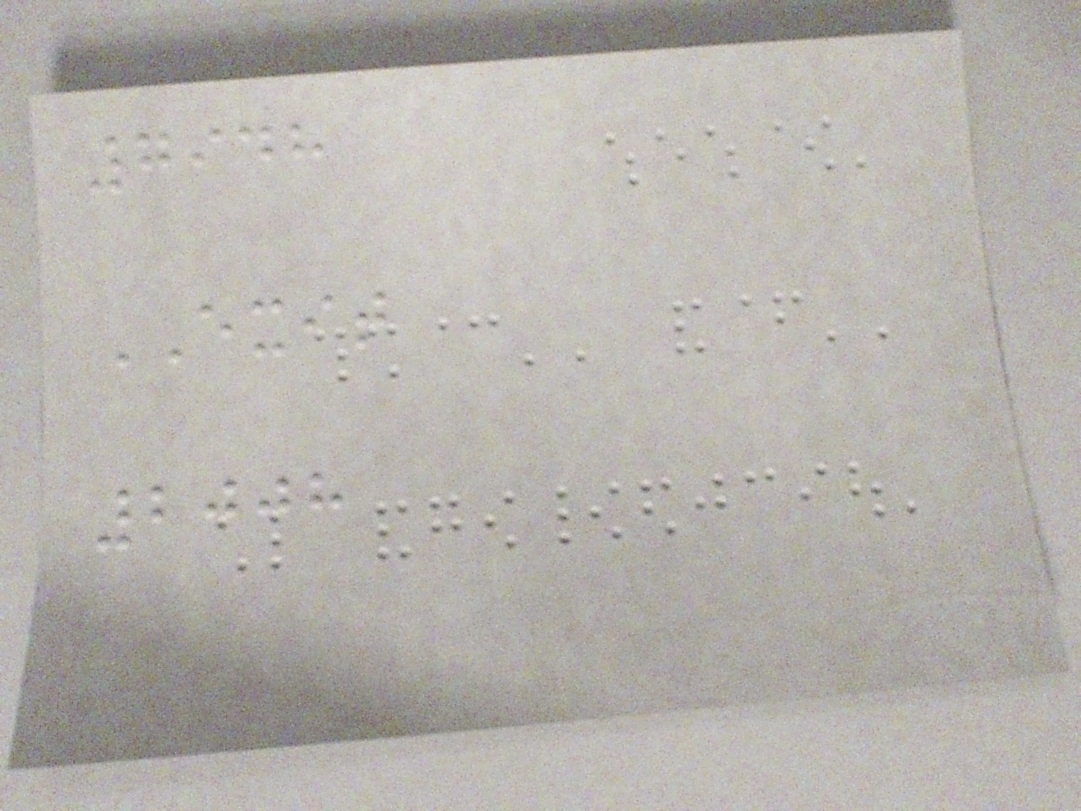7948
EXIT
2008
